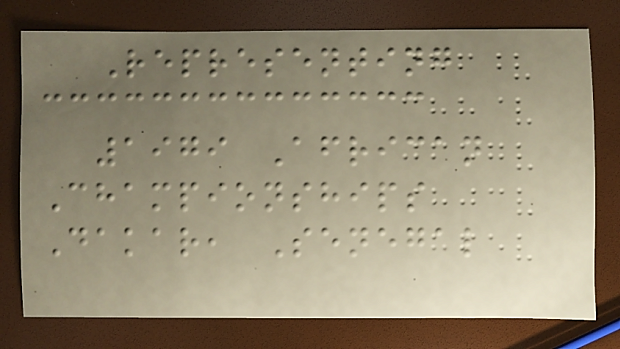Representing
1979 African
Championships
Dakar, Senegal
